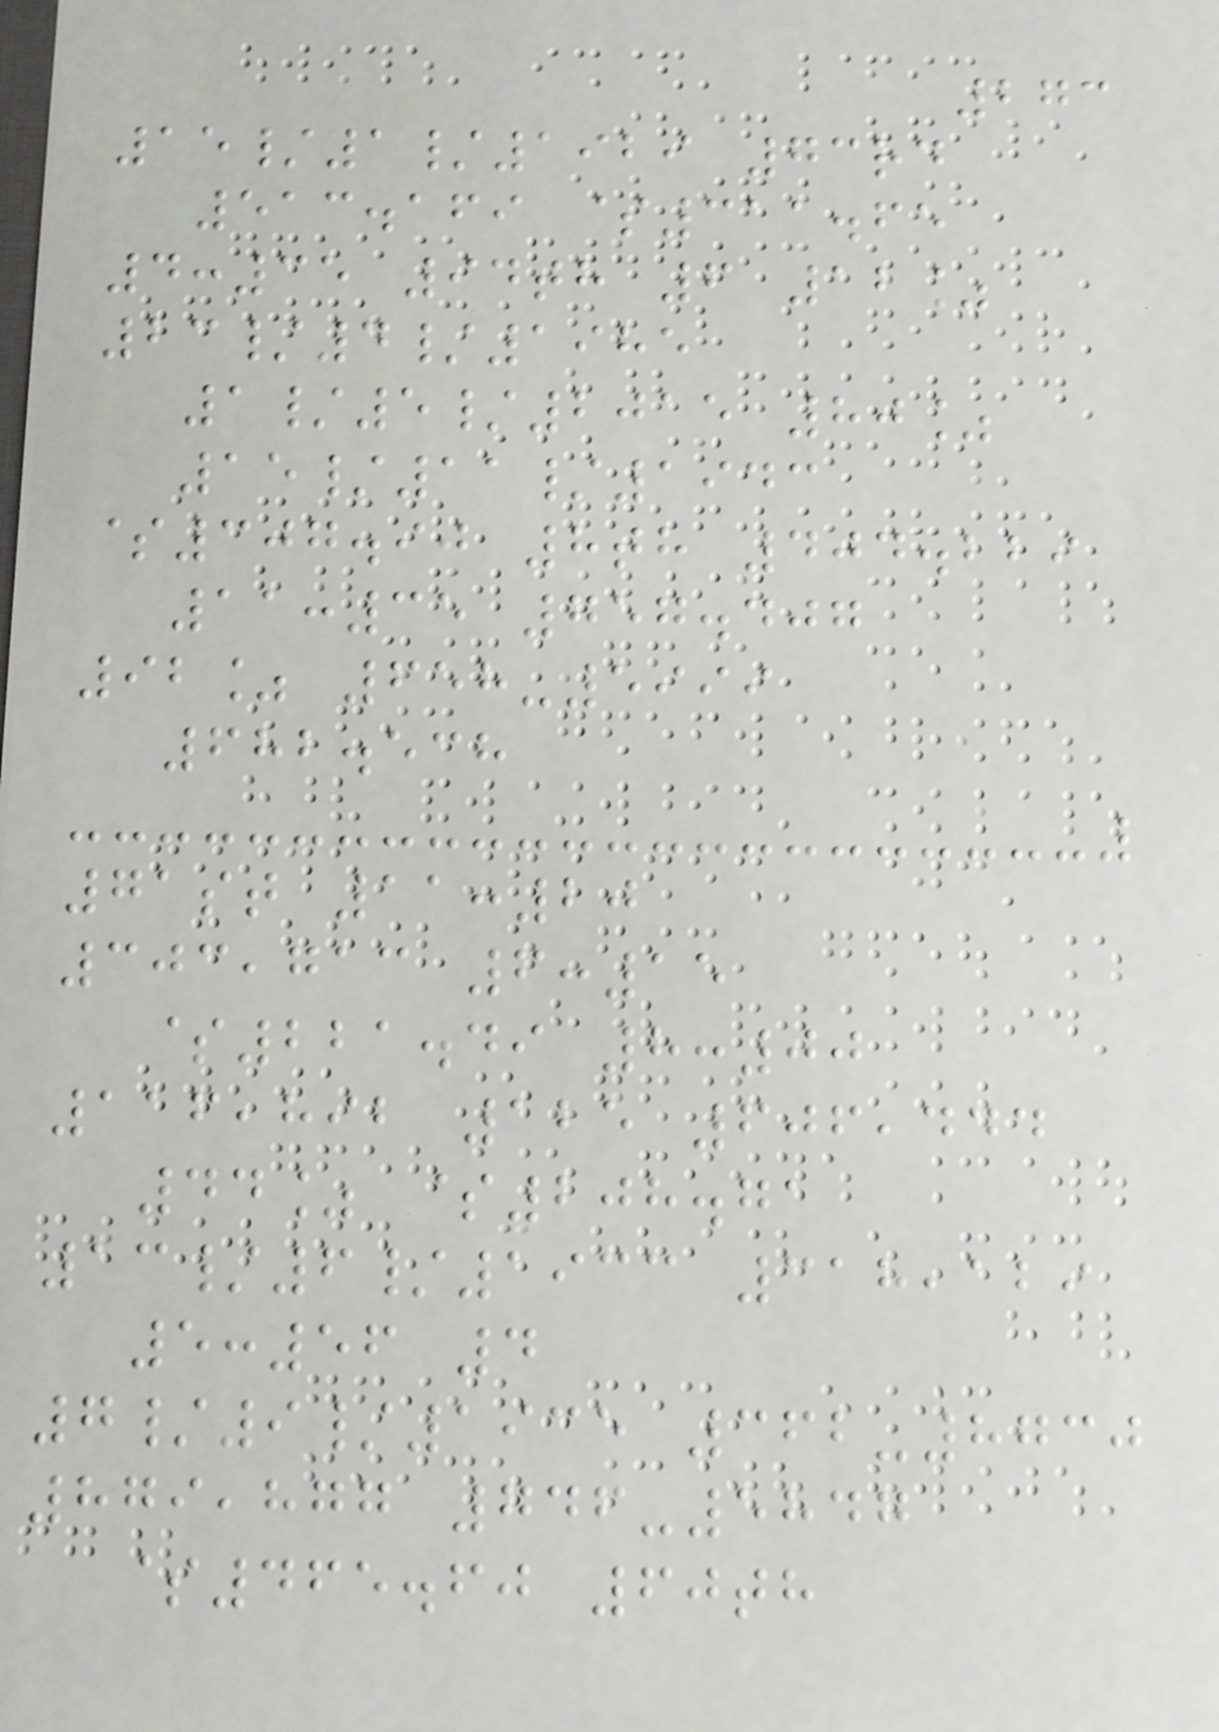273
15/1/1929 73rd
513.169 $311.65
4:35 94th 6 12%
23/4/1985
1/5/2015 80%
15/11/1943
$307.90 8th 404.229
11:35 757.407
92% 658-5999
682.538
71st 11:20
303,713 6:15
$221.49 8:00
116,892 125 606,444
44% $208.71
13/6/1933 318,129
5:56 4
7/9/1935 362-8730
879,877 746-5847
$465.60 60th
